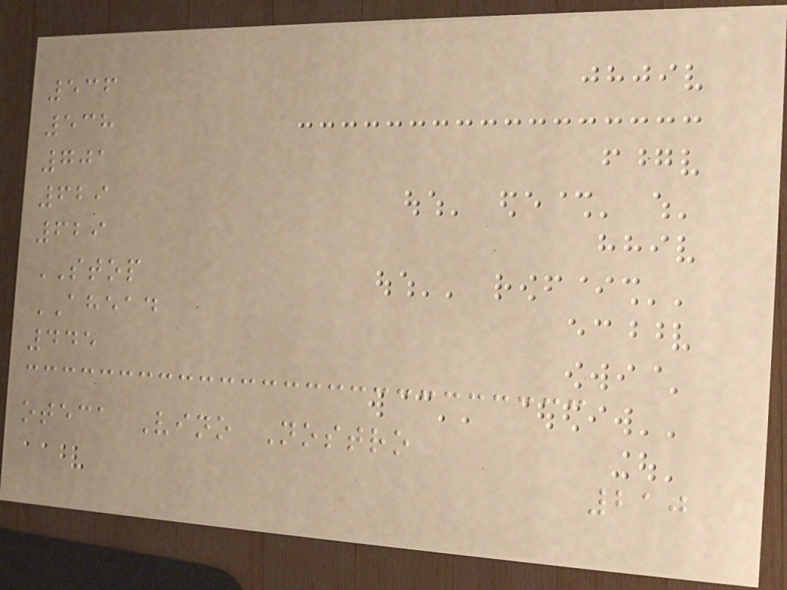536
538
701
629
629
STOP
AHEAD
445
oteca Vino Nostro
210
